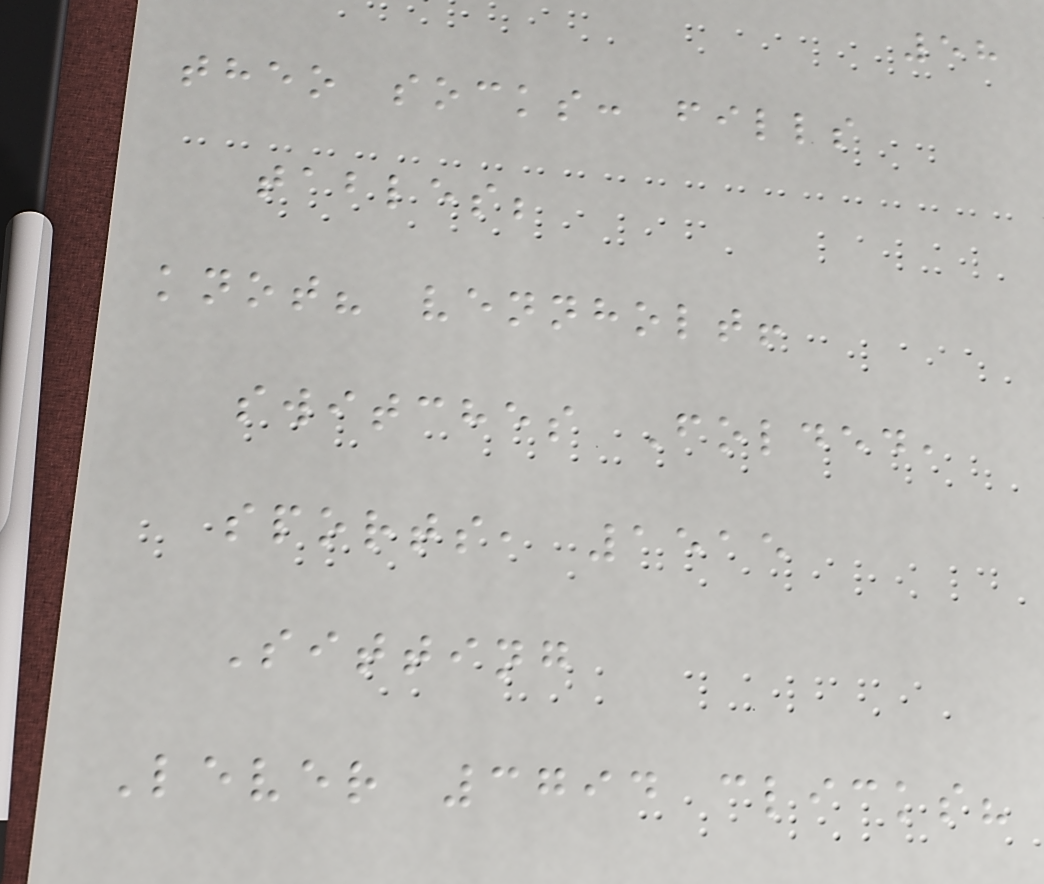58
theo socks: fills
tables;
knot? vennholt!
switches Folded,
sports, 1515
Sitting
Lever 3794 clicks?
